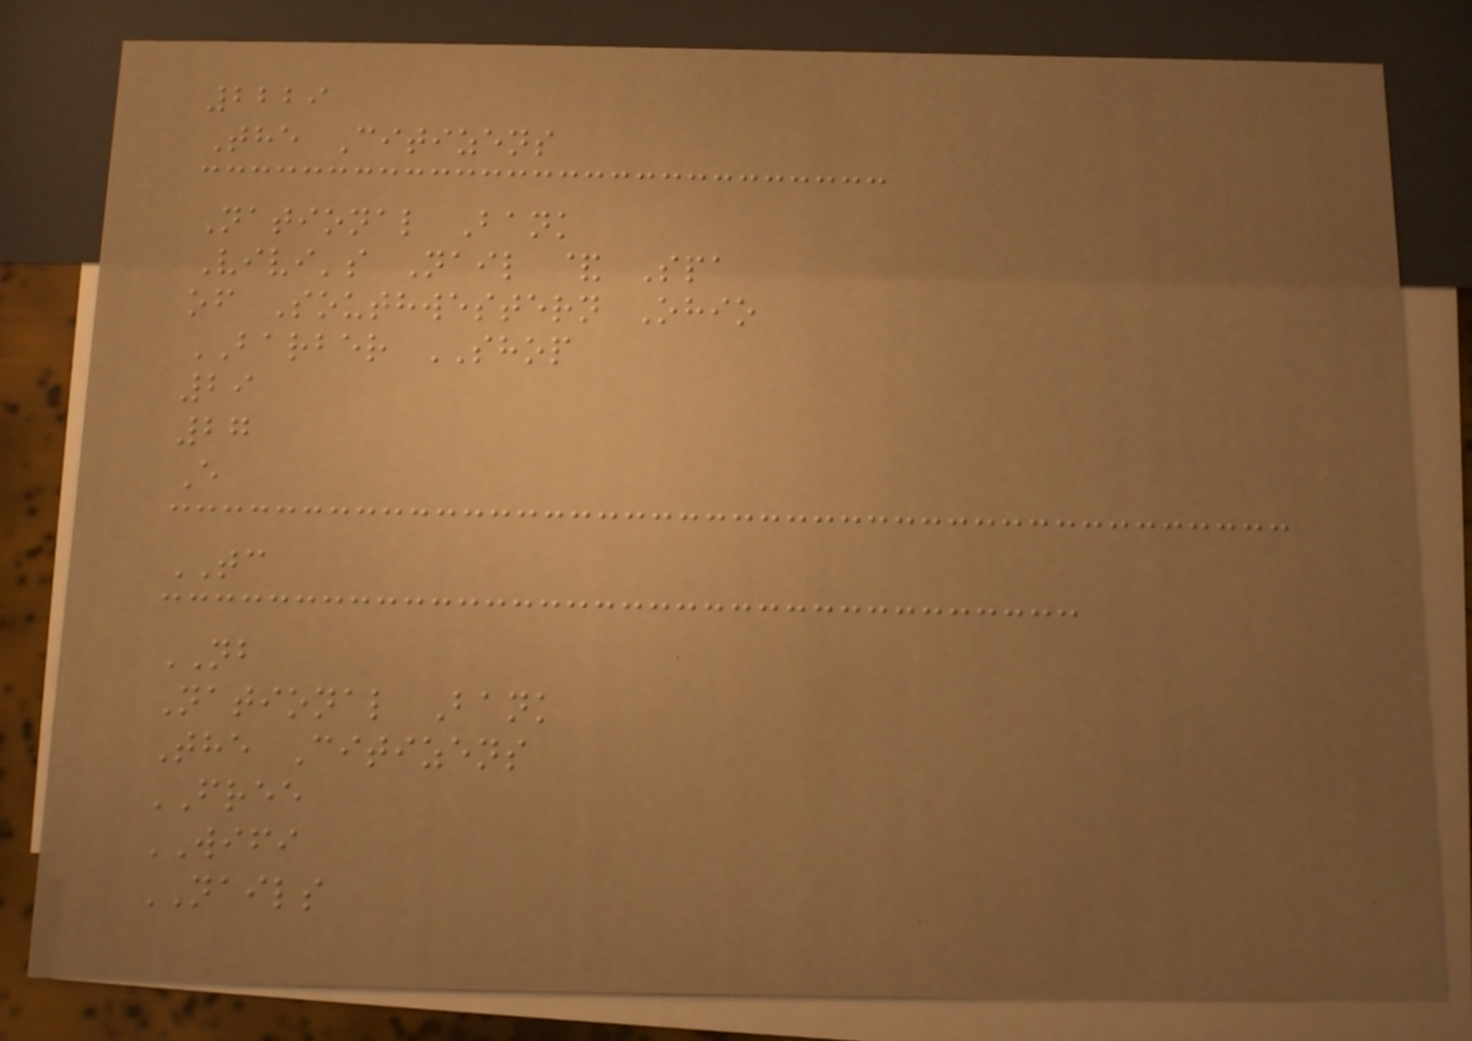2229
The Citizens
National Bank
Vivi's Nail & Spa
of Southwestern Ohio
BARBER SHOP
29
27
E
TC
NB
National Bank
The Citizens
FREE
WIFI
NAILS
